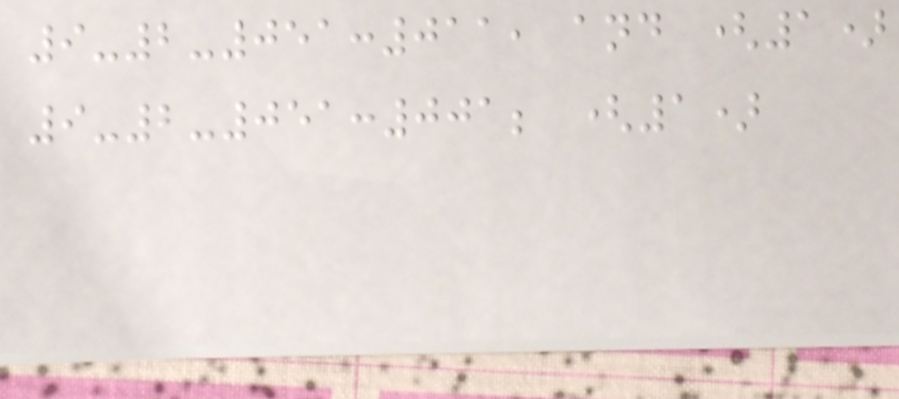9-2-051:011, and (1)
9-2-051:001; (1)
